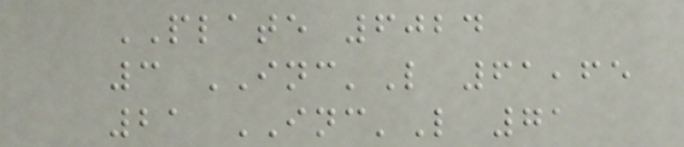PLATE 6024
3 INC'L 61,65
21 INC'L 71
